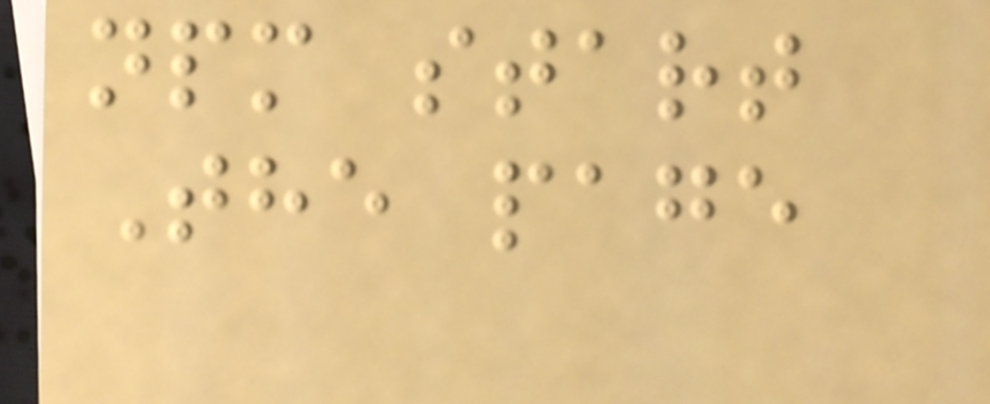npm start
The page
